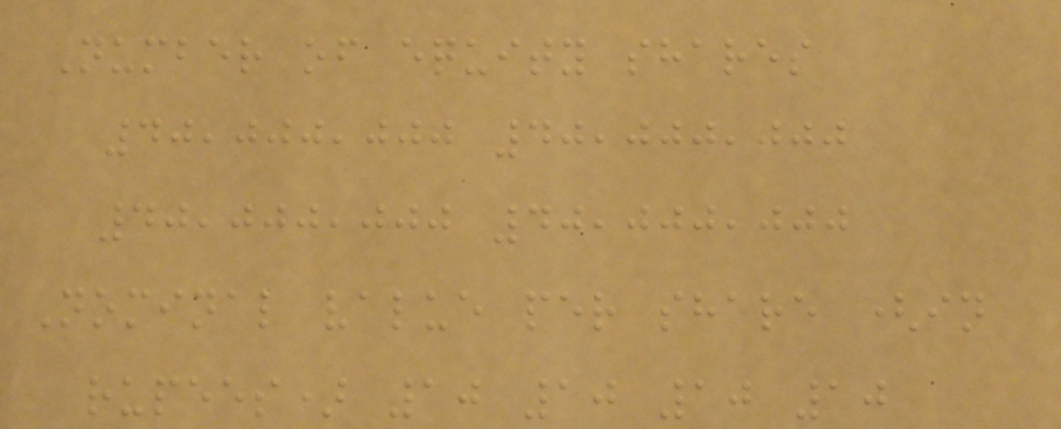Number of equity shares
40,000,000 40,000,000
40,000,000 40,000,000
Nominal value per share (in
rupees) 10 10 10 10
